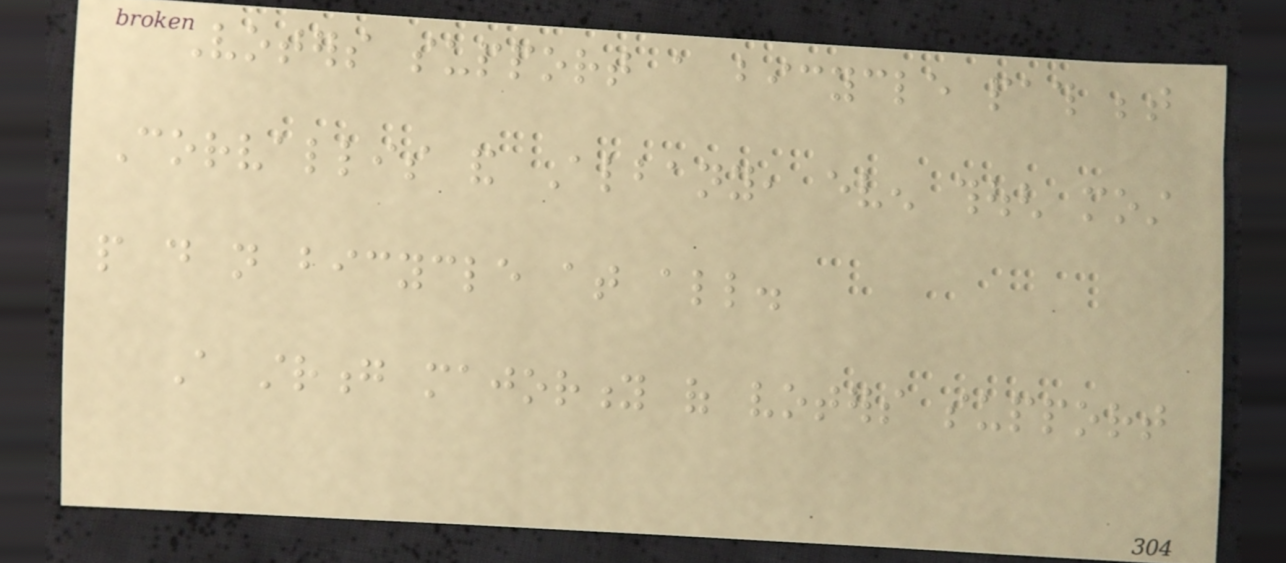Voters support a bicycle path between
Corvallis and Albany, even though most
people do not bicycle at all.
A strong majority of voters support
